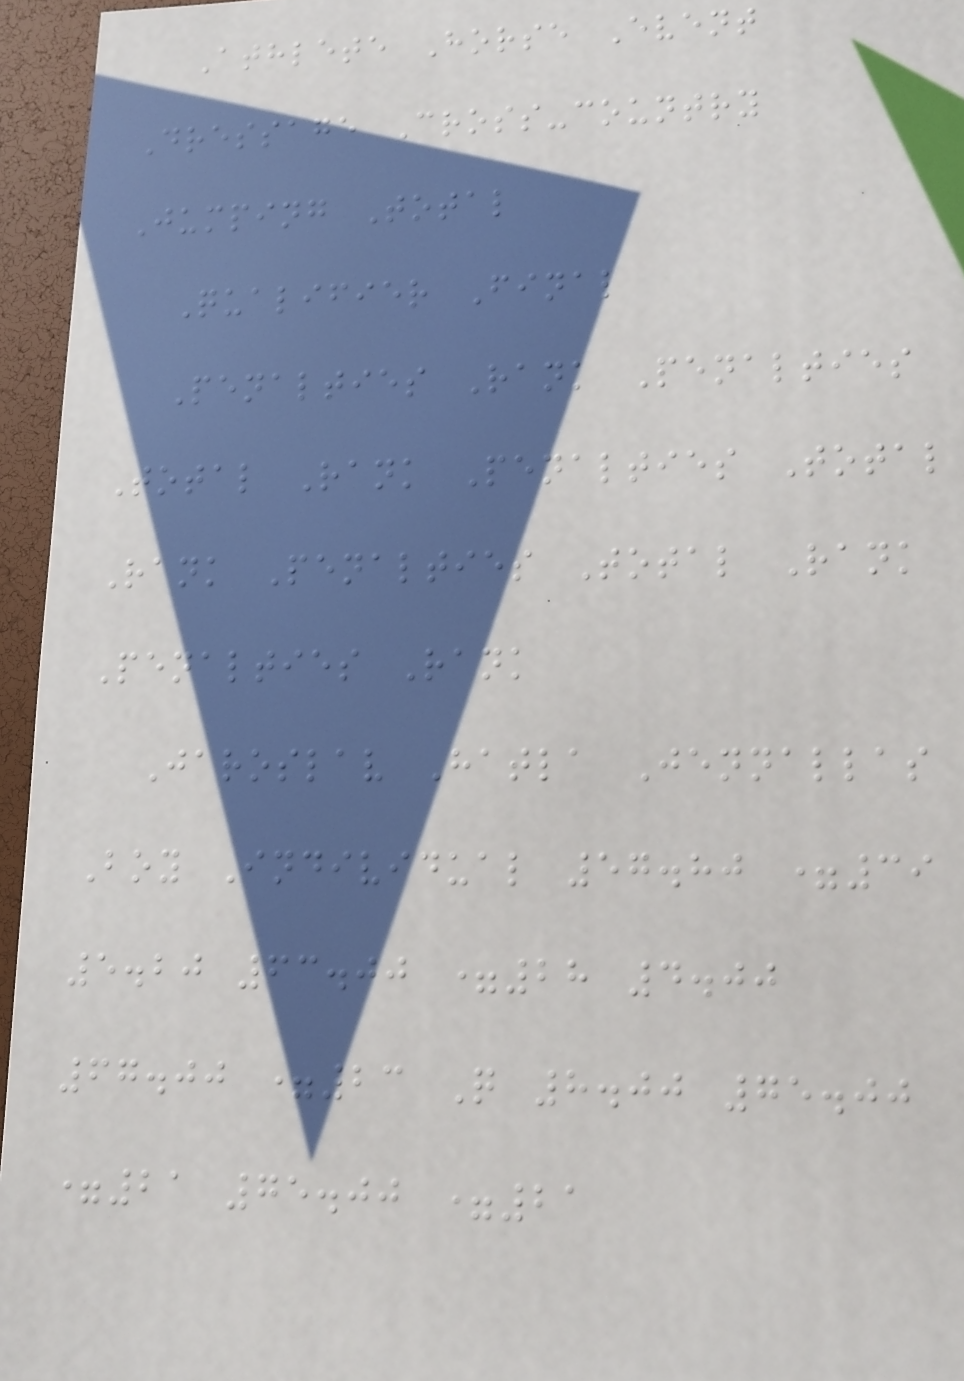Athlete Horse Event
Dressage Cross-country
Jumping Total
Qualifier Final
Penalties Rank Penalties
Total Rank Penalties Total
Rank Penalties Total Rank
Penalties Rank
Jaroslav Hatla Jennallas
Boy Individual 57.80 =39
5.20 63.00 =28 4.00
67.00 =23 Q 8.00 75.00
=21 75.00 =21
